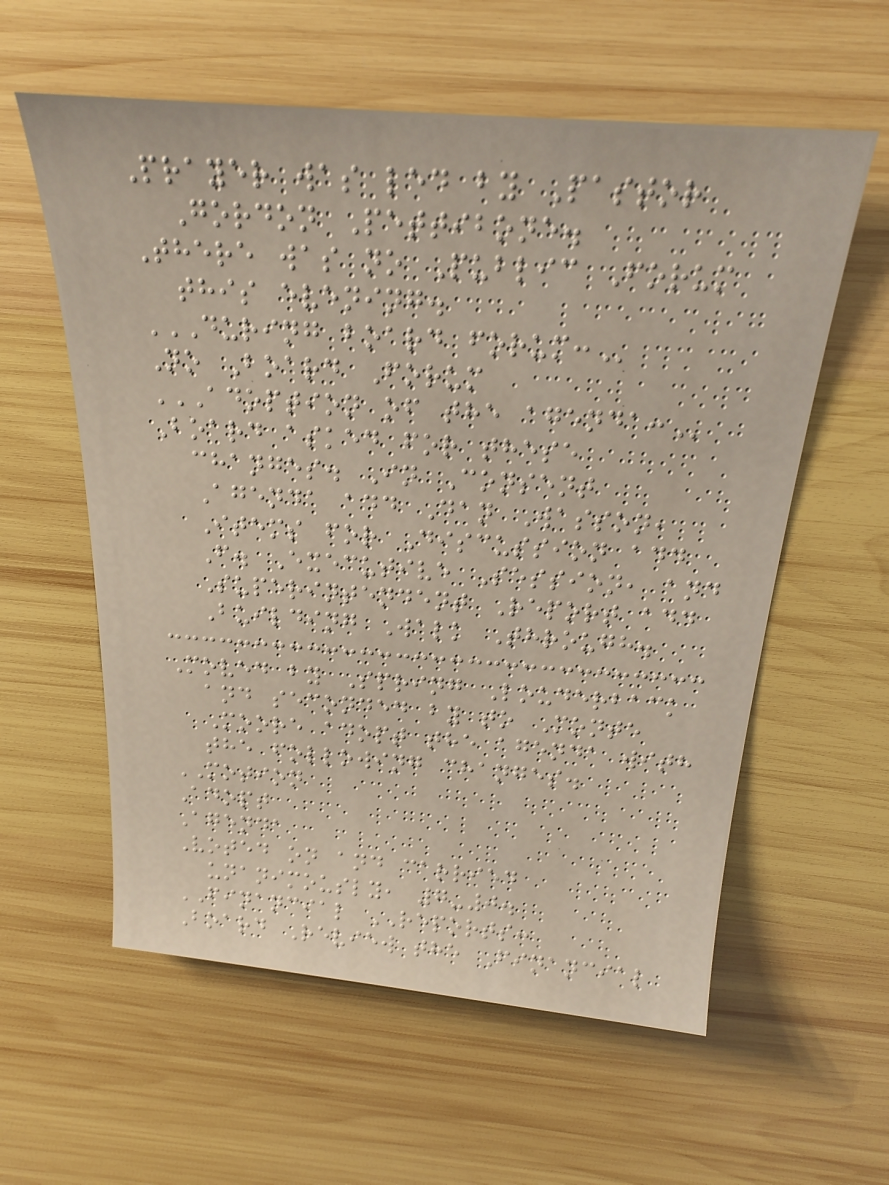Prayer was led by Pastor
Gordon Pettibone.
There was no Public Forum
this evening.
DURING BOARD FORUM:
No Board Forum
ADOPTION OF THE AGENDA:
Board asked for these
changes. In Consent
Agenda add Dan Wasson,
Items for Discussion add
F. Executive Session, and
Superintendent Report add
Building Walk Through.
Moved by Spring Louderback
and seconded by to Monte
Moore adopt the agenda with
the following changes.
MOTION
Adopt
Agenda
Voted on and carried
unanimously, 7-0.
FINANCIAL REPORTS:
Board Review the Financial
